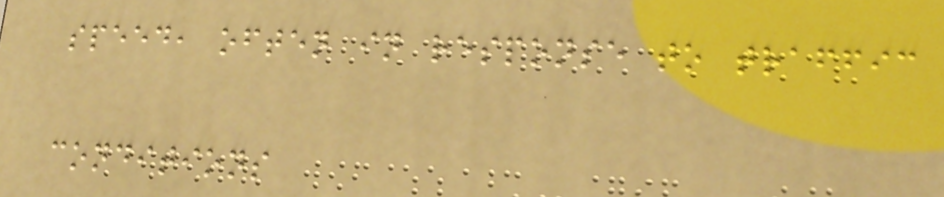speed, often in response to traffic
conditions
